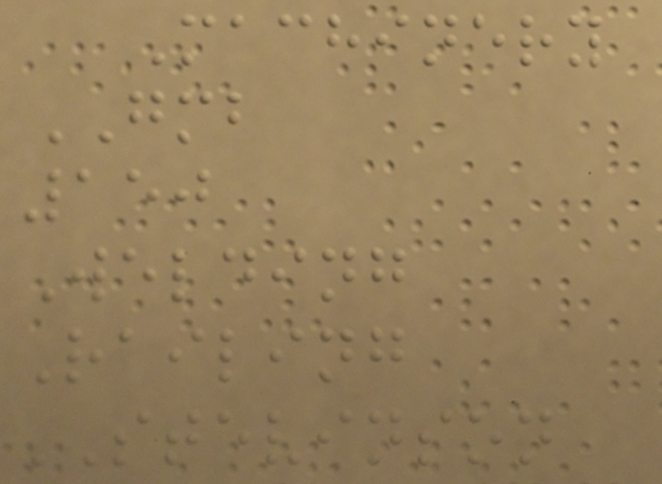Machinery
GMB
150
Welding
Railing
STEVINSON
